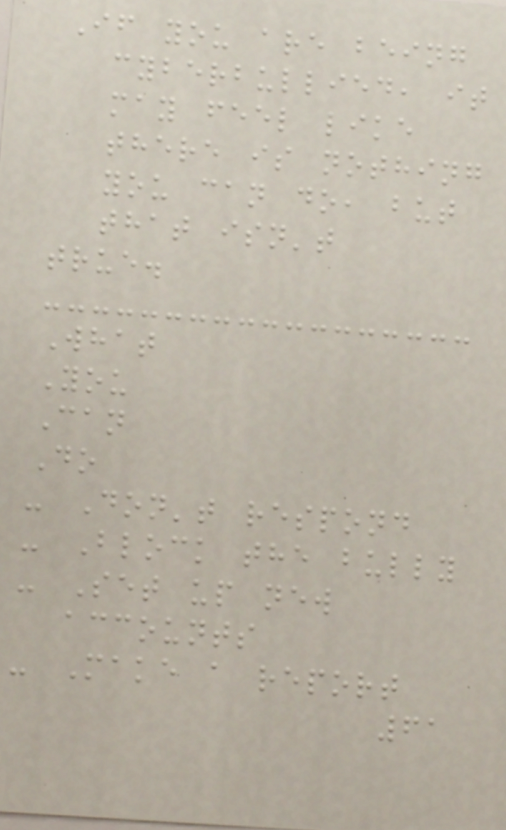If you are being
cyberbullied, it
may feel like
there is nothing
you can do, but
that isn't
true.
What
You
Can
Do
- Don't respond
- Block the bully
- Set up new
accounts
- Make a report
61
